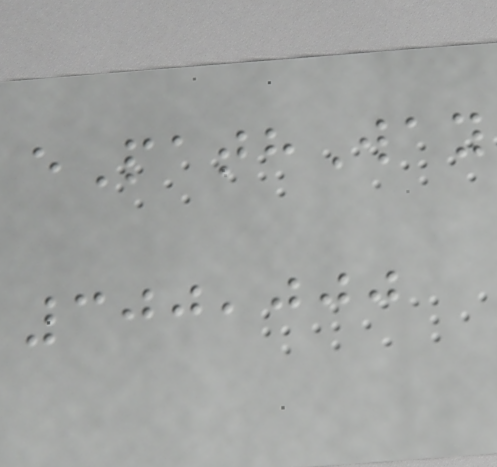ePathWay
300,000
